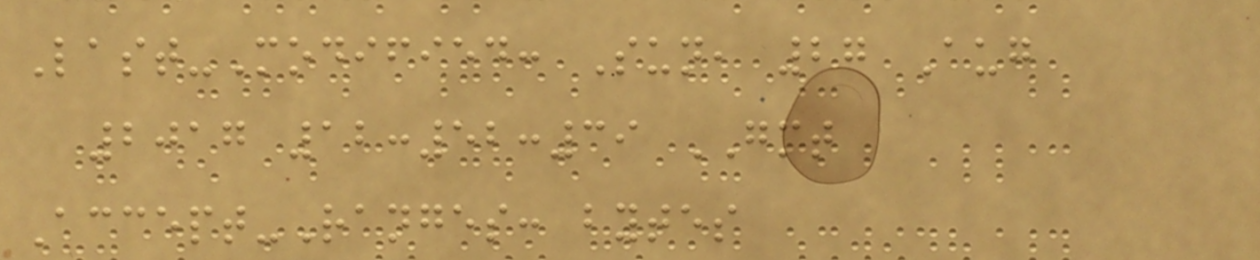Last-Modified: Sun, 27 Aug
2017 12:52:39 GMT
Accept-Ranges: bytes
